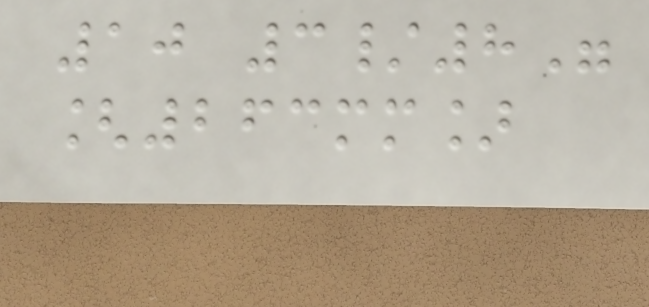10 3/8"
[263mm]
